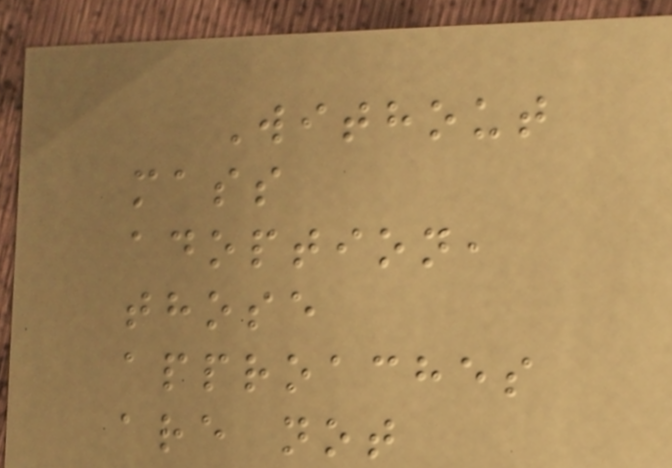Without
mass
adoption,
those
approaches
are not
